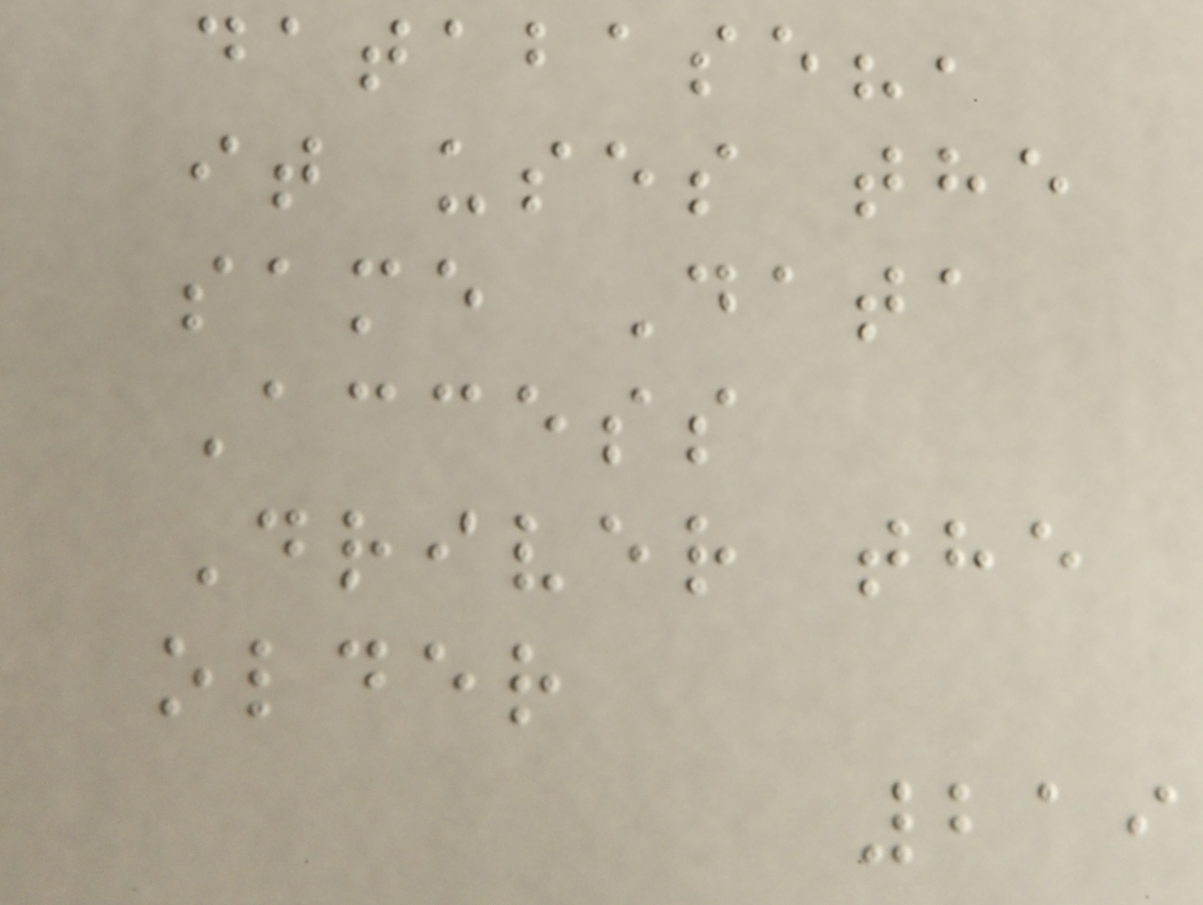database?,
it uses the
same Data
Access
Driver the
older
219
